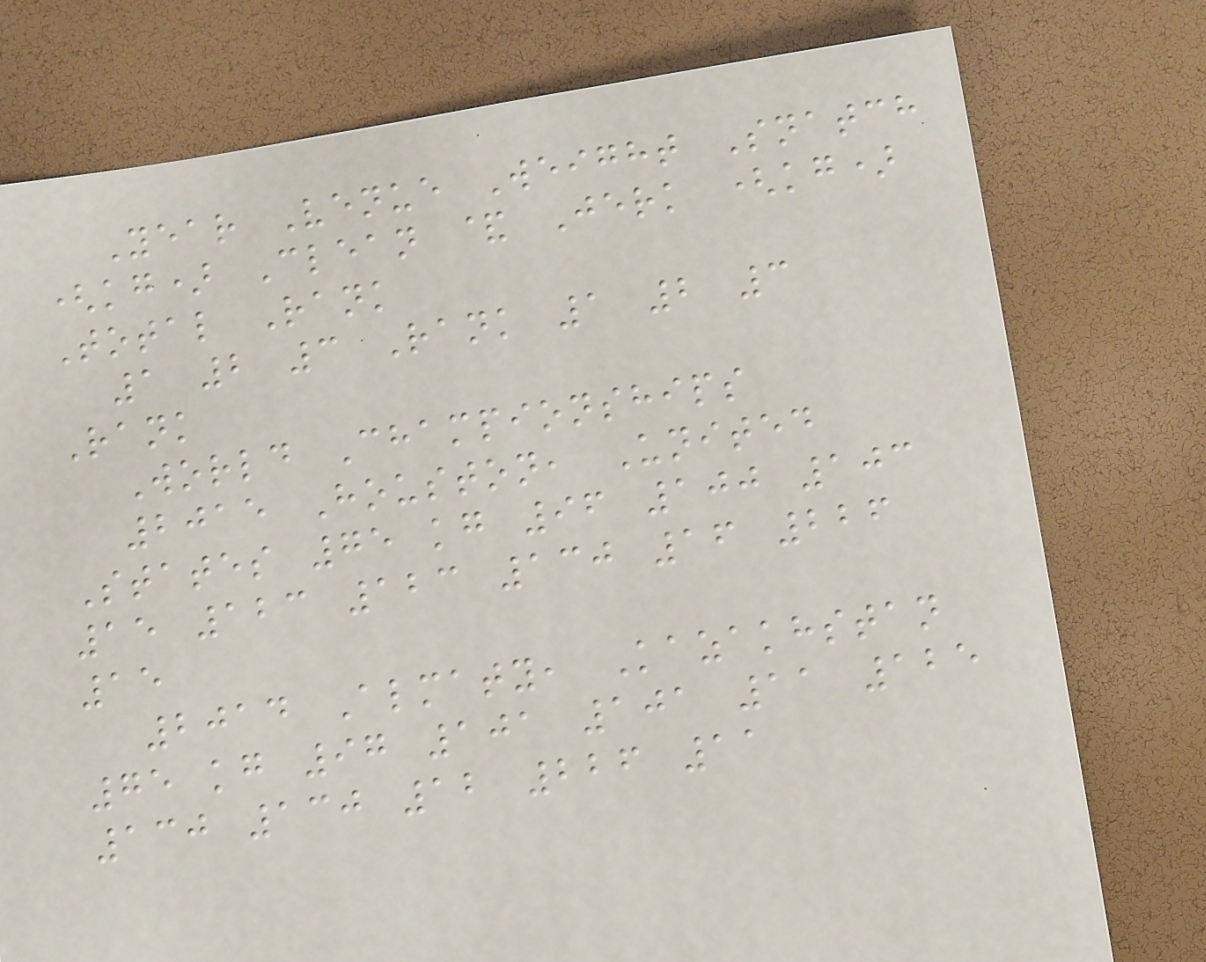Year Venue Weight Snatch
(kg) Clean & Jerk (kg)
Total Rank
1 2 3 Rank 1 2 3
Rank
World Championships
2015 Houston, United
States 75 kg 96 100 103
15 123 123 130 16 226
15
2014 Almaty, Kazakhstan
75 kg 97 101 101 11 125
130 130 12 226 11
